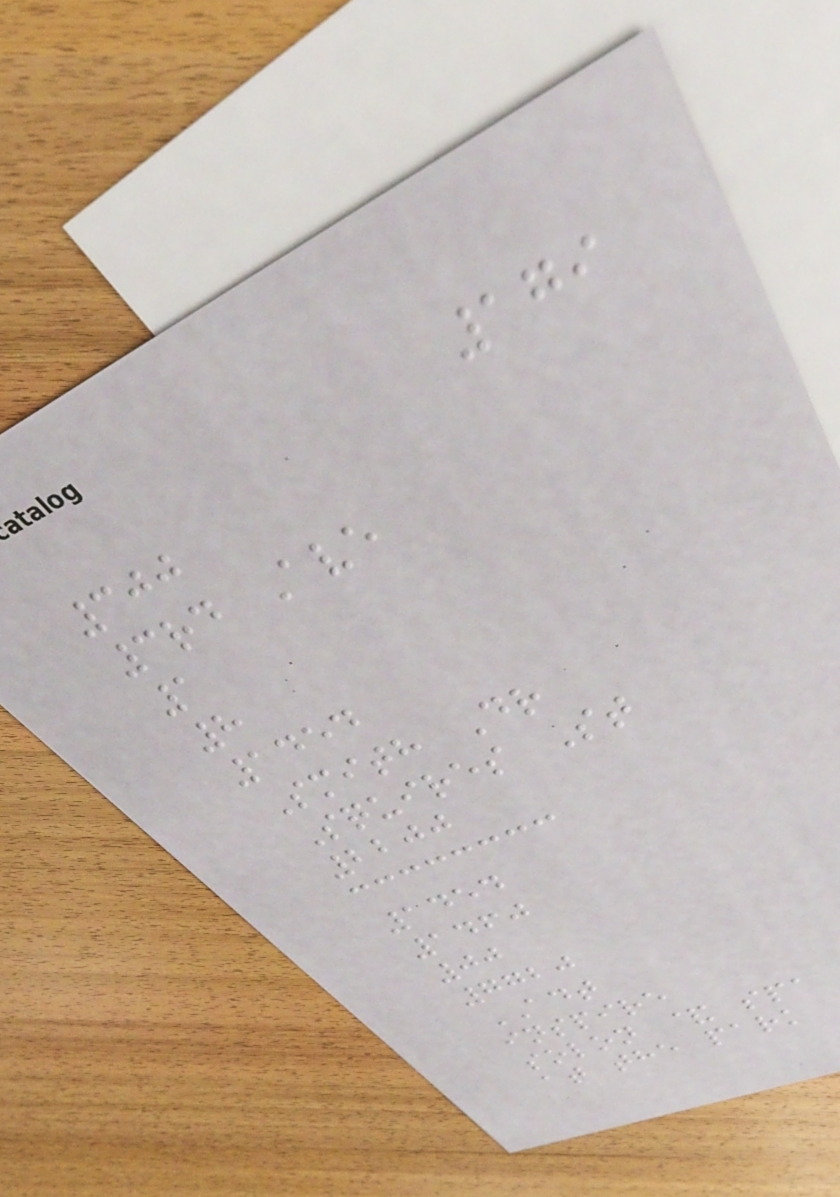179
300
3rd Ave
1
8
1454
Smith Dr
Squires St
2200
1454
1460
00
7720
ADT
inspire
solon & spa
at the park
